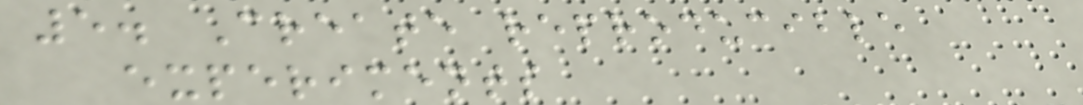5. Create reproducible
experiments
